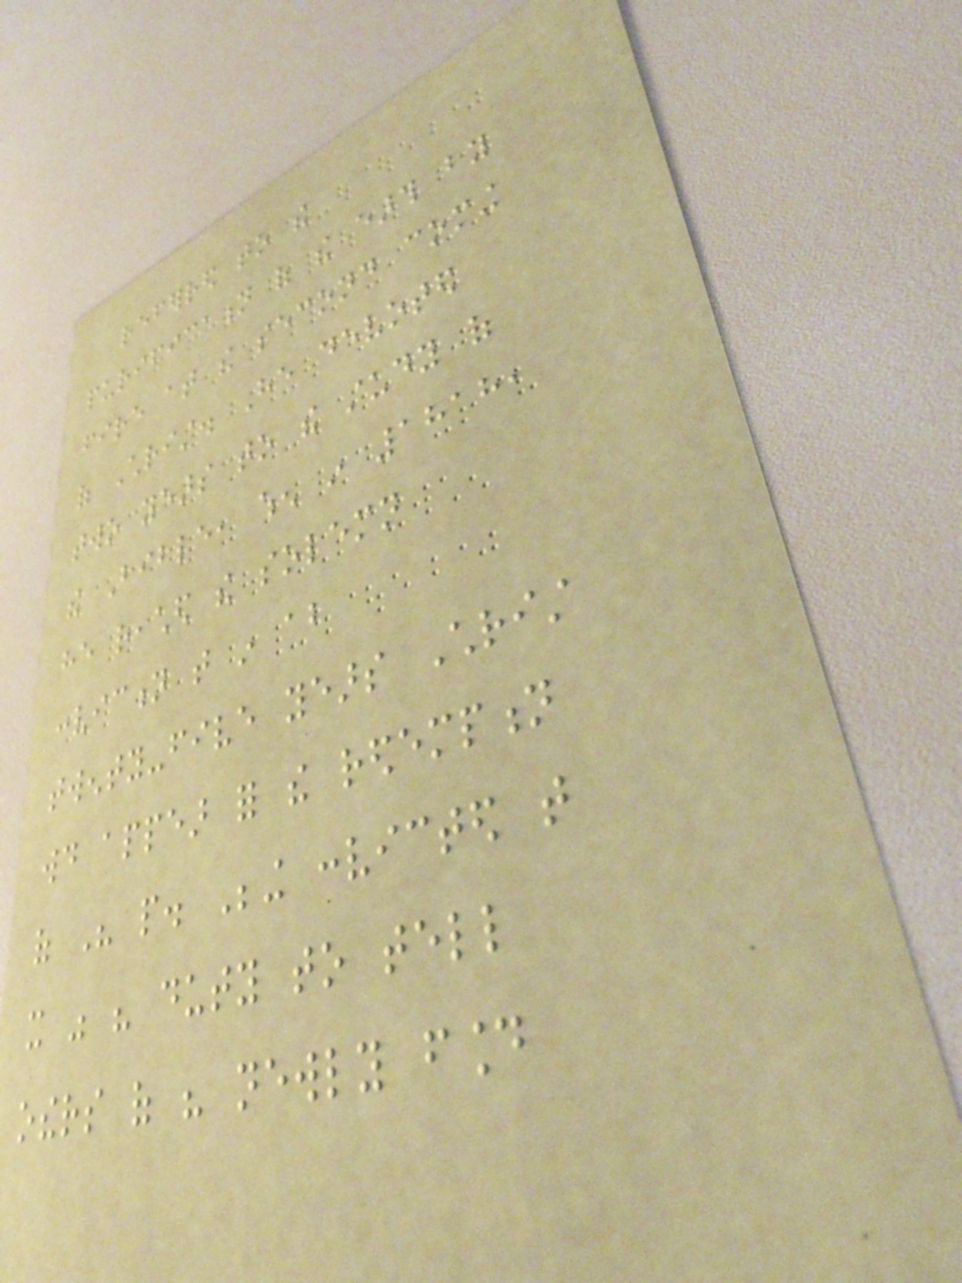referred to the
purification of the earth by
fire at the second coming
of Christ. He devoted
two years to the study of
the Bible, when in 1818,
he reached the solemn
conviction that in about
twenty-five years Christ
would appear for the redemption
of His people. Being convicted that
it was his duty to tell
others of his newly found
